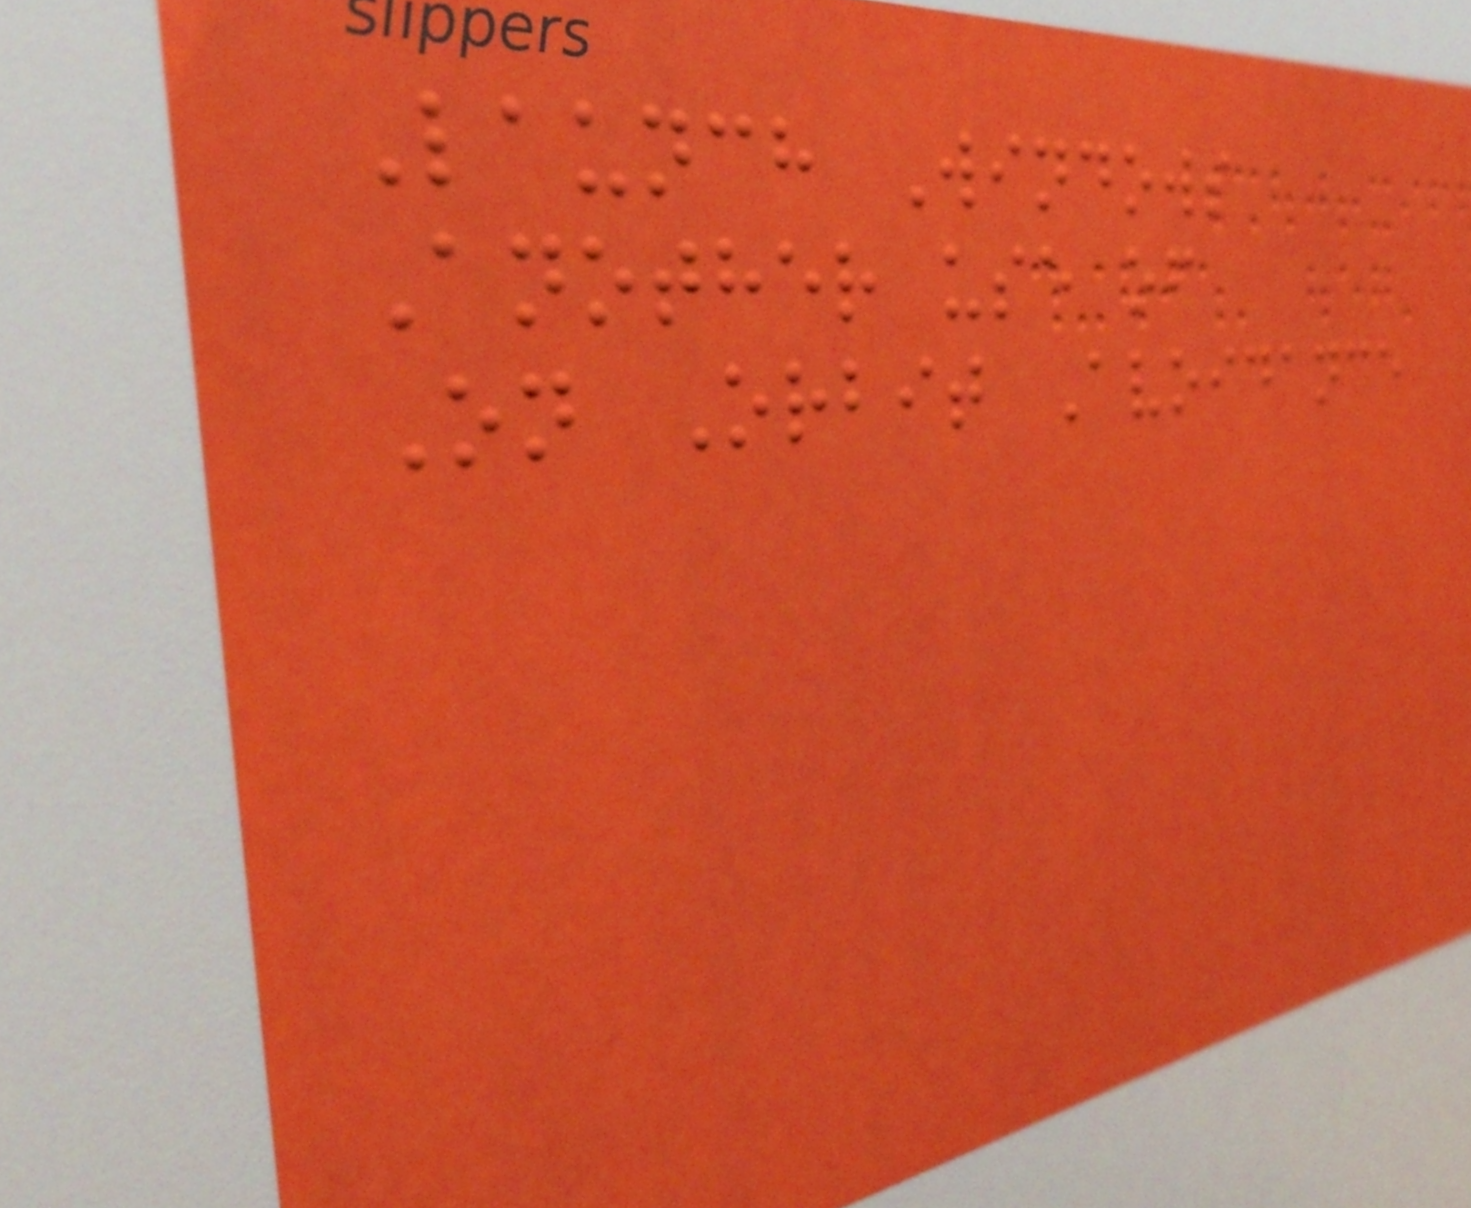Launch Windows
Another use of
On Orbit Avoidance
